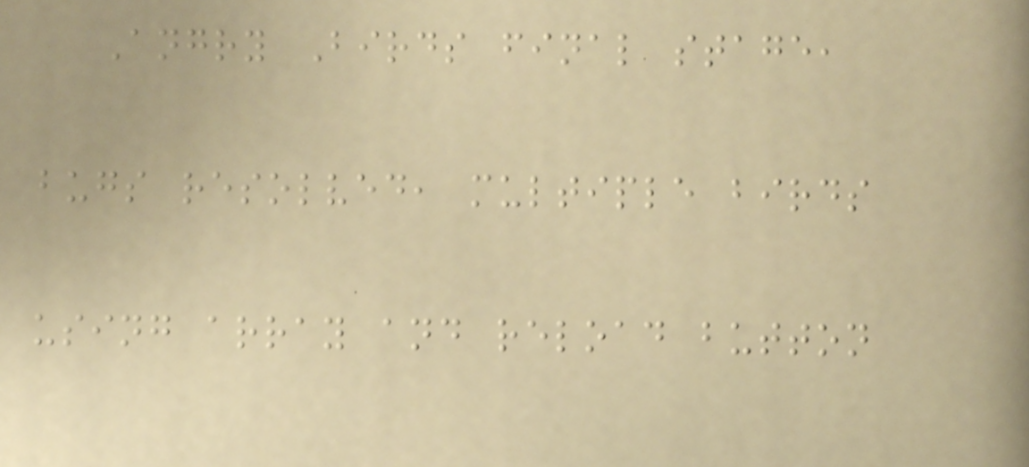Angry Birds final stage,
bugs resolved, multiple birds
using array and reload button
